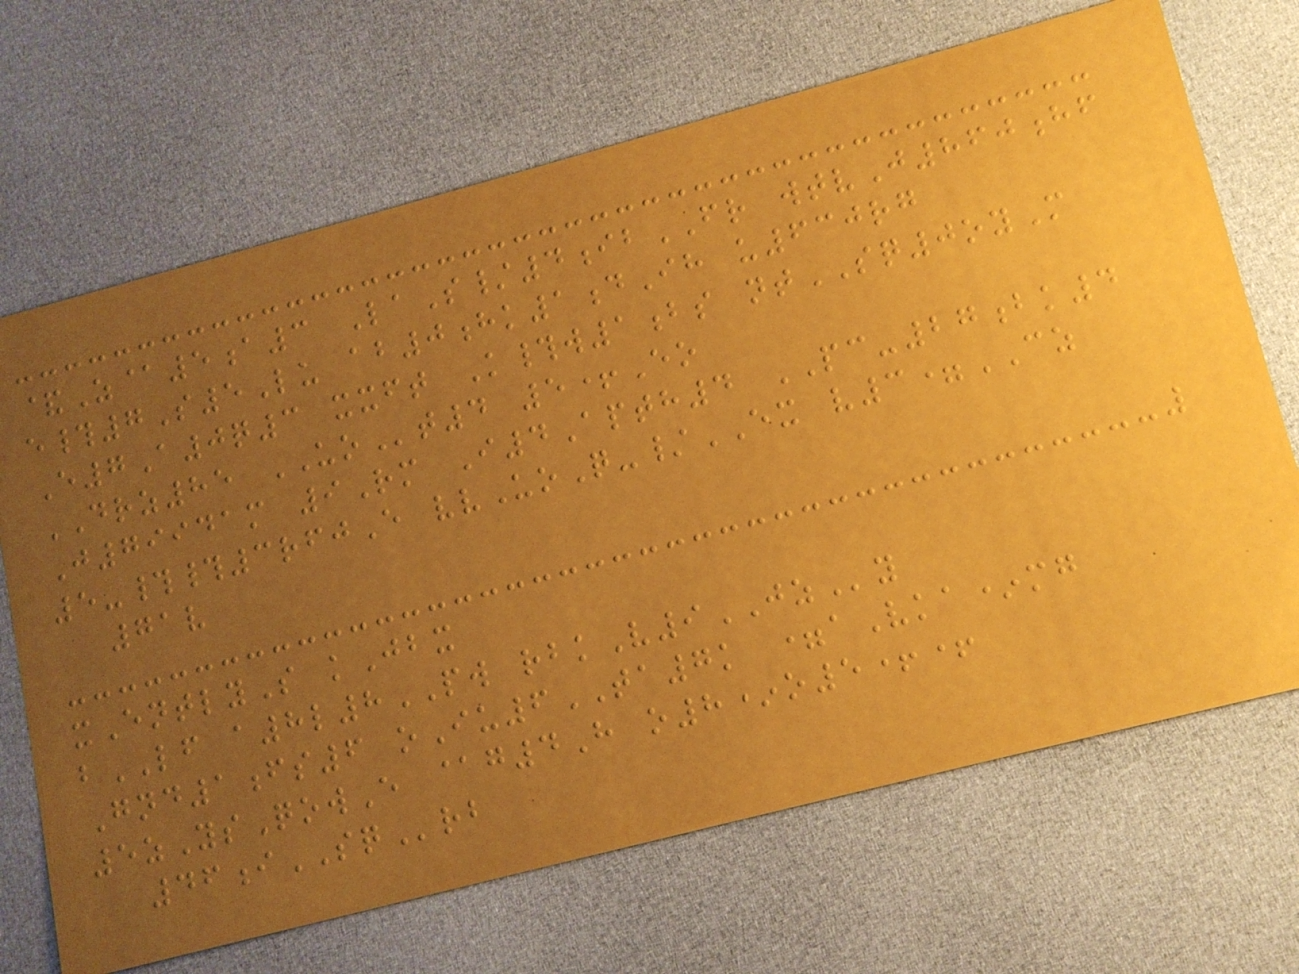&Z@5a3 LaS/4ibFR wtvJ860hf
e#7S5Lu ab0hk1dIh u630rg
E7A0q3 xxft K#w1bs ntSQ0oyM
DRZ85 UOt4 5+Eo
J79941m 9Rm I4Apth4 PC-27bk4
5-##3rfjE vvUoQ-/EX v3=CZ
71v
xEntlyS kJbx
bLF a8l8PW rbkV9JZy
Gnd1fs6 oIu6TA7k =aVka*mg
5zYsQowE @g4H o8*o5++
46iSQrb
